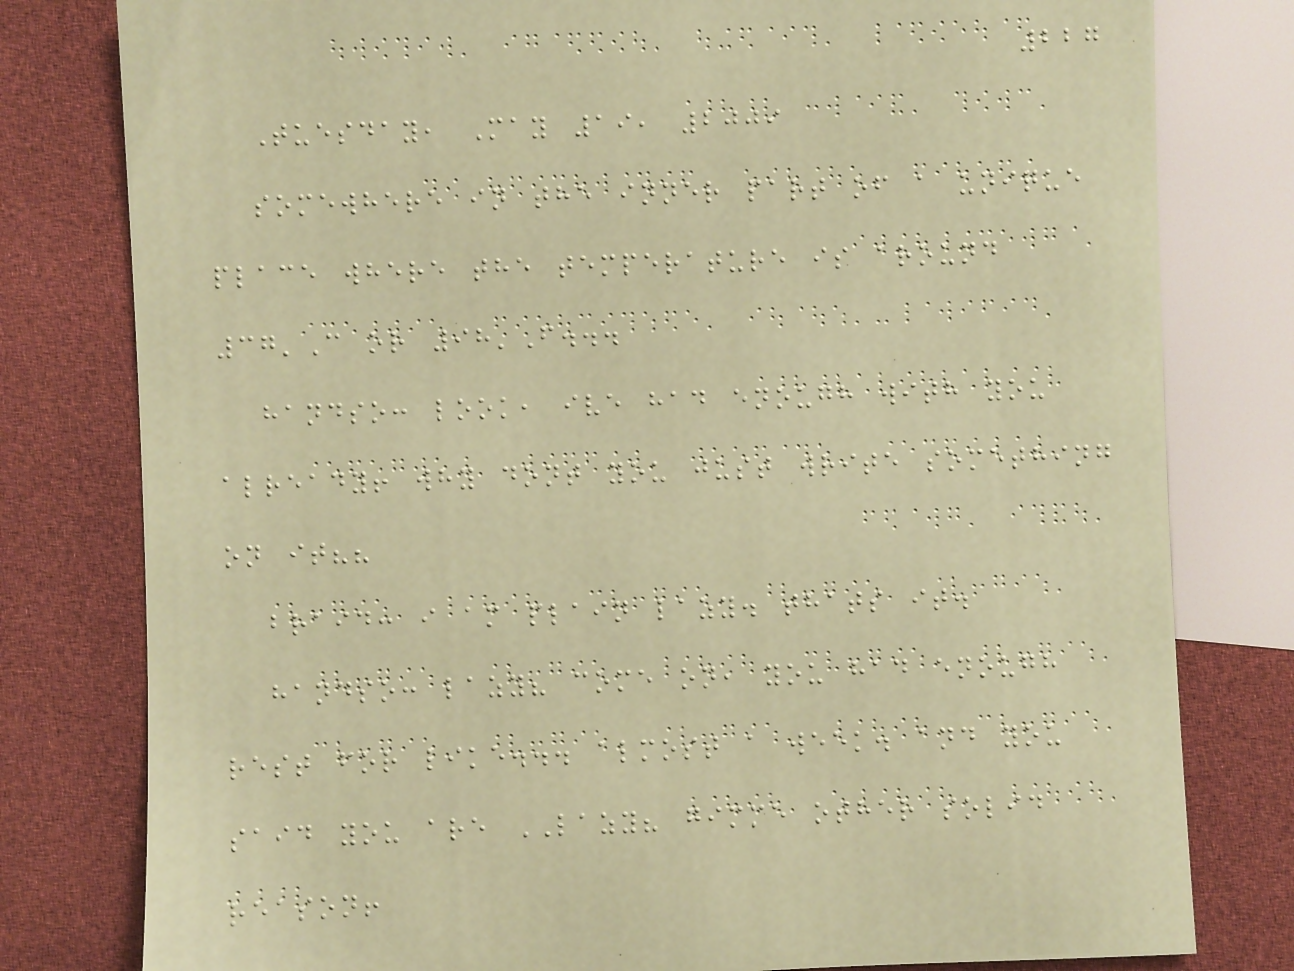227
Tuesday, May 19, 2009
somewhere in the inner part of a unique
place where the temperature is around
37'C or 98'F...
handso: look, ive had enough with you
already! why dont you just write something
on it??
braid: i am plain lazy. thats it.
handso: lazy? come on, you had enough
rest for like... almost a week. and you
said you are LAZY? gimme other solid
reason!
